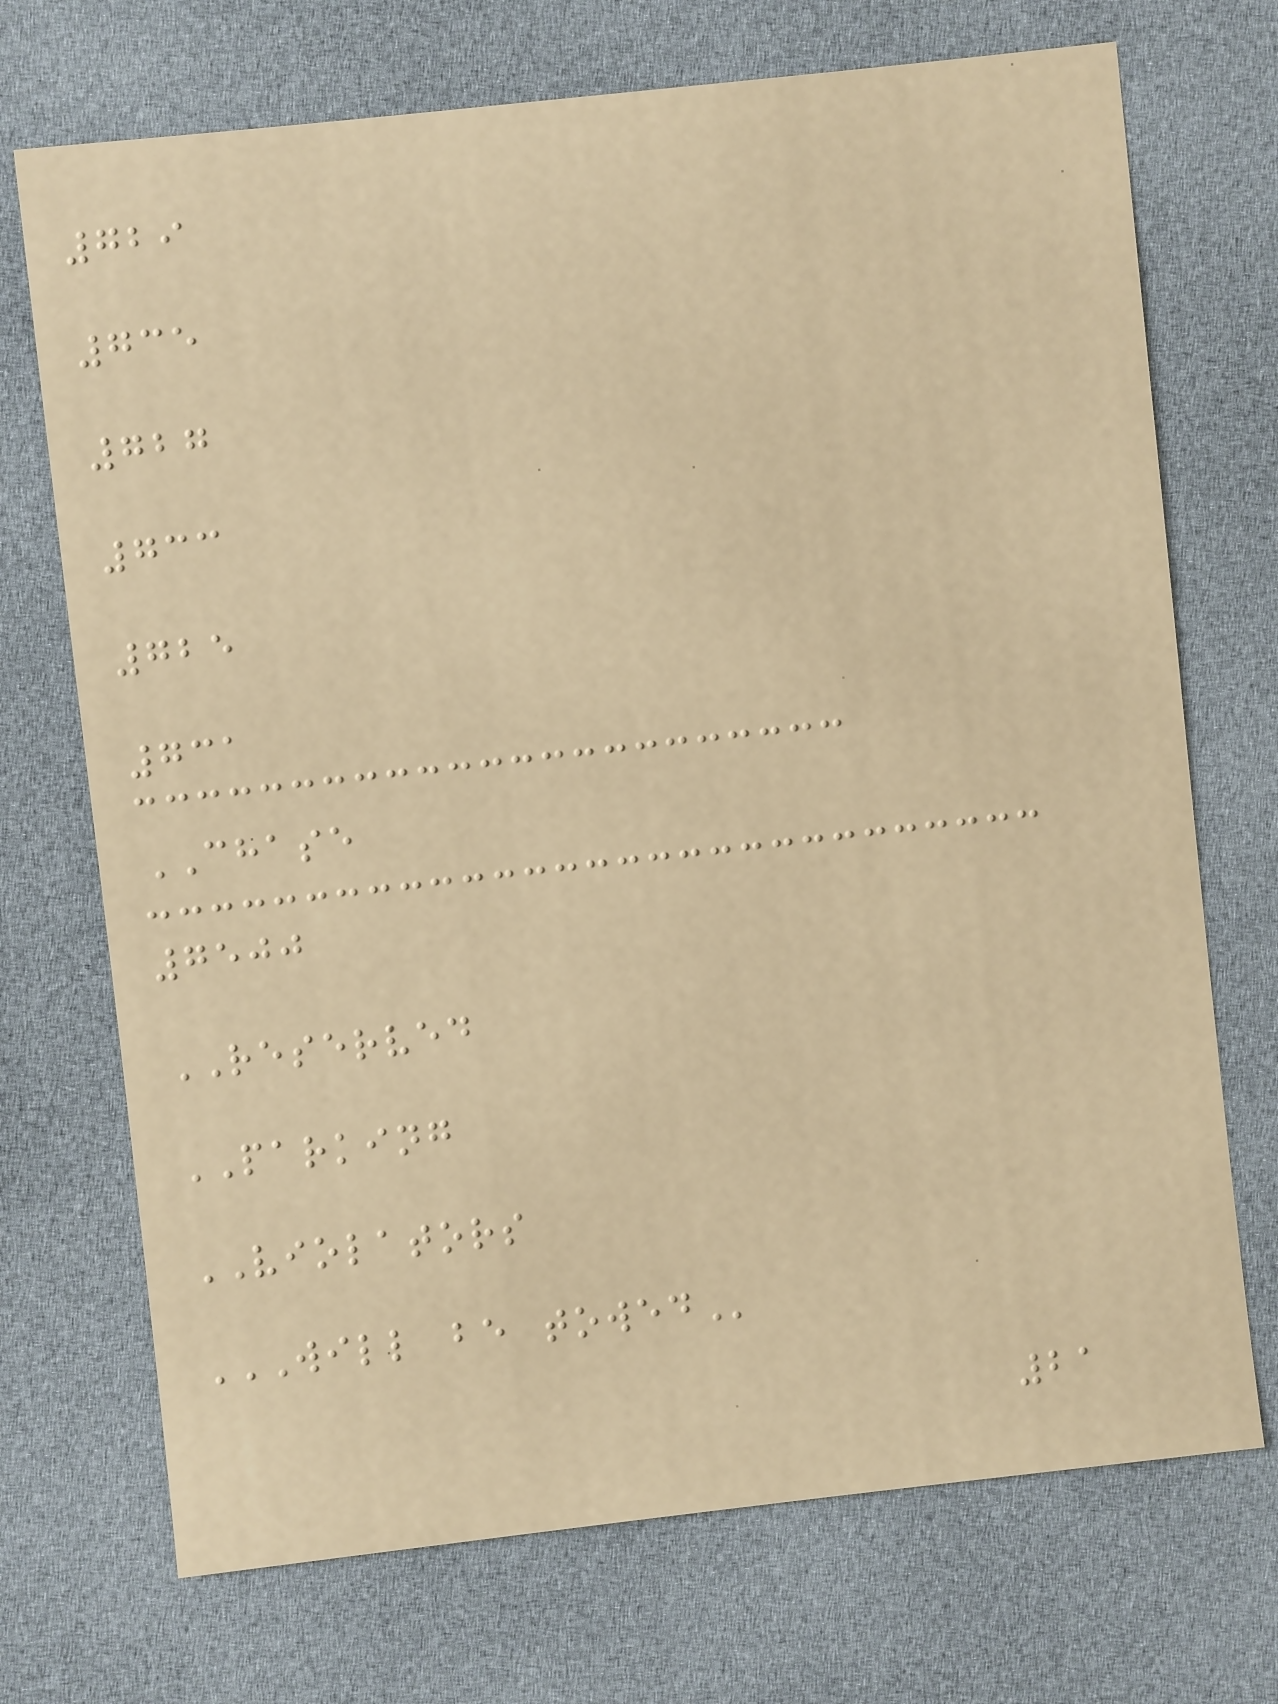729
735
727
733
725
731
CHASE
7500
RESERVED
PARKING
VIOLATORS
WILL BE TOWED
21
